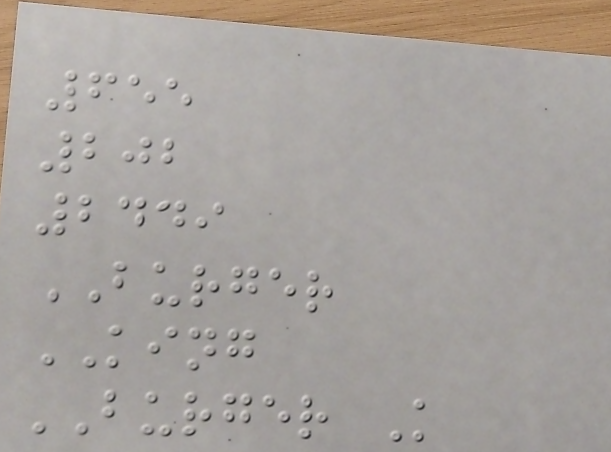655
202
2449
BURGER
KING
BURGER K
